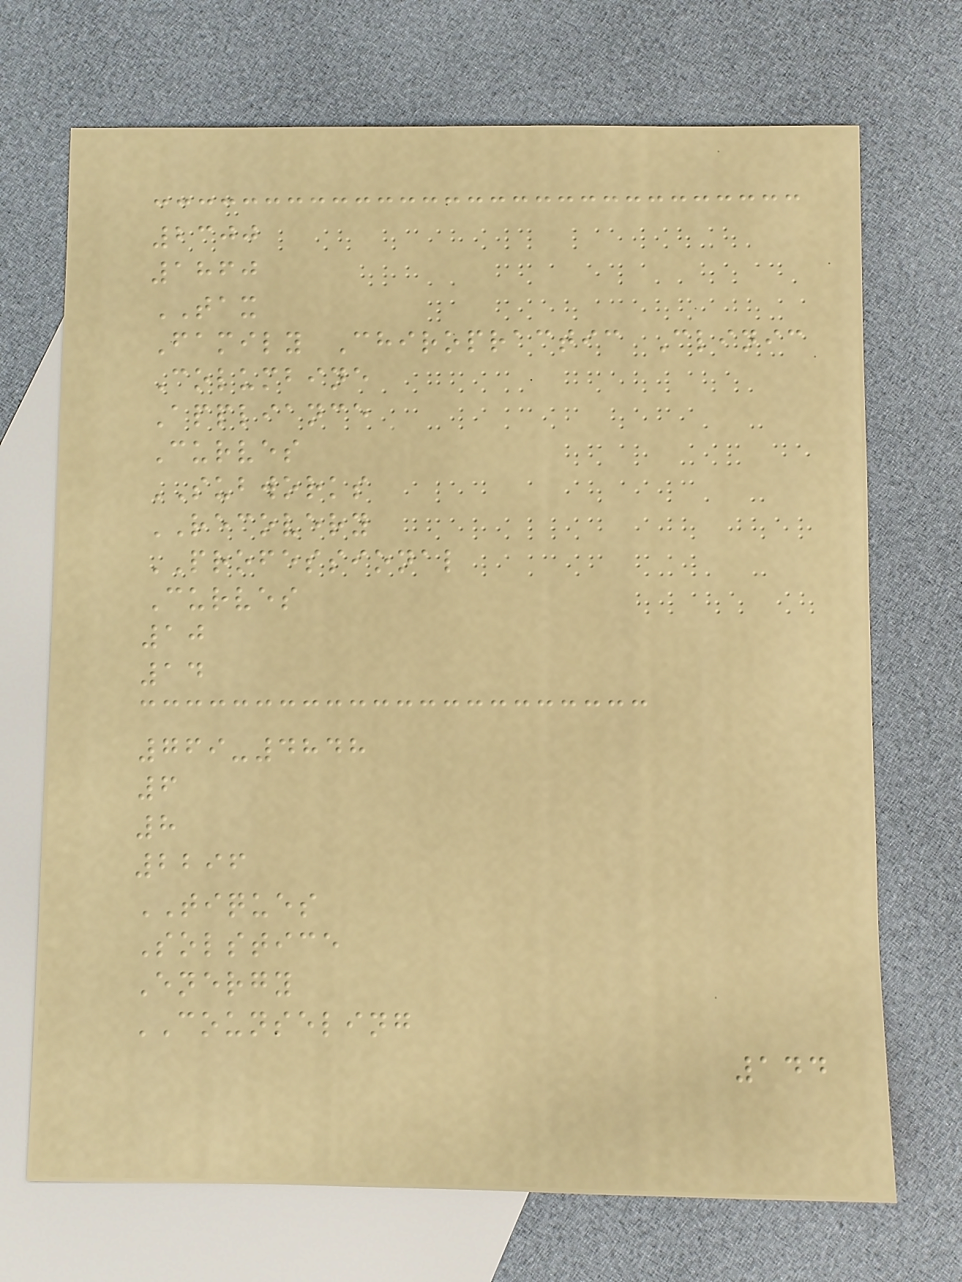2300
1860
TAX
Family Chiropractic Clinic
Columbine
Appliance
Curves
SUBWORKS
RECOVERY
PROFESSIONAL
Curves
10
14
769-4848
6
8
2296
TIQUES
Solstice
Energy
COUNSELING
144
